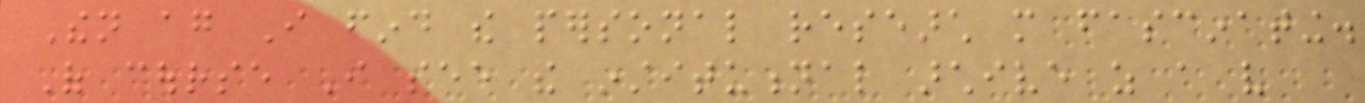Then again I find the personal research more fascinating.
Of course I see the institutional archive as a very
